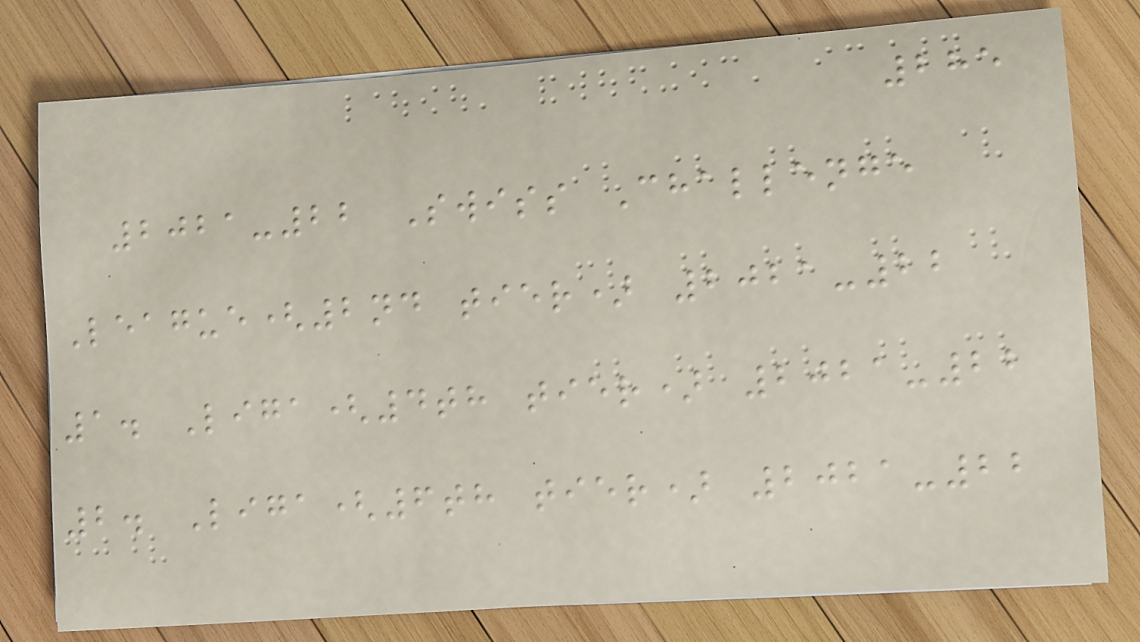285
2021-22 Swiss Challenge
League(2nd tier) 2021-22
1. Liga(4th tier) 2021-22
2. Liga(6th tier) 2021-22
